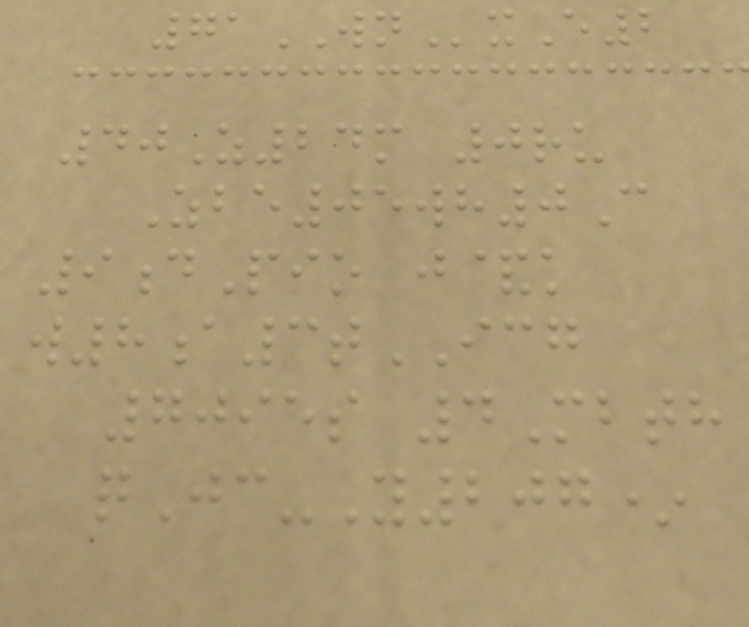71WNxE2
40Z24m 0ru
Zbe05wh0C
9dPio j&k
w8a3tICG
7095s 4Mbth
qJc-Y207*
